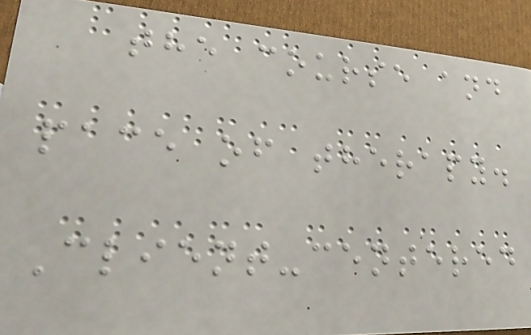the course and
pace of therapy.
Client-centered
